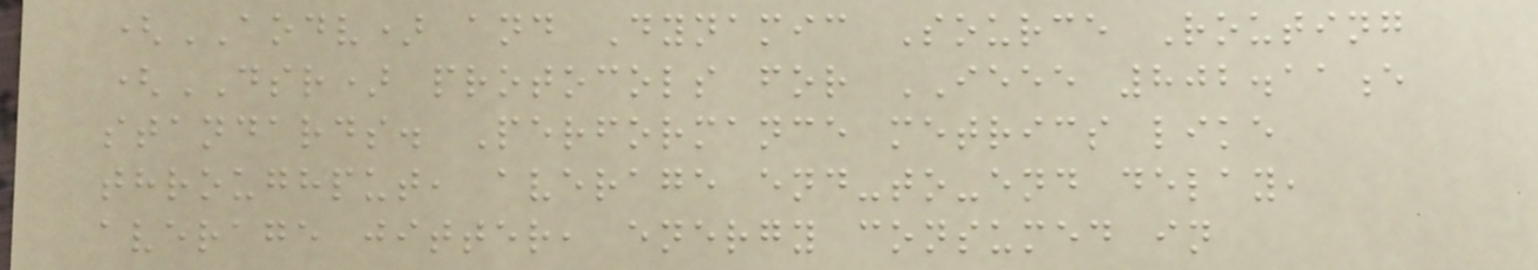(AODV) and Dynamic Source Routing
(DSR) protocols for IEEE 802.11e
standards. Performance metrics like
throughput, average end-to-end delay,
average jitter, energy consumed in
